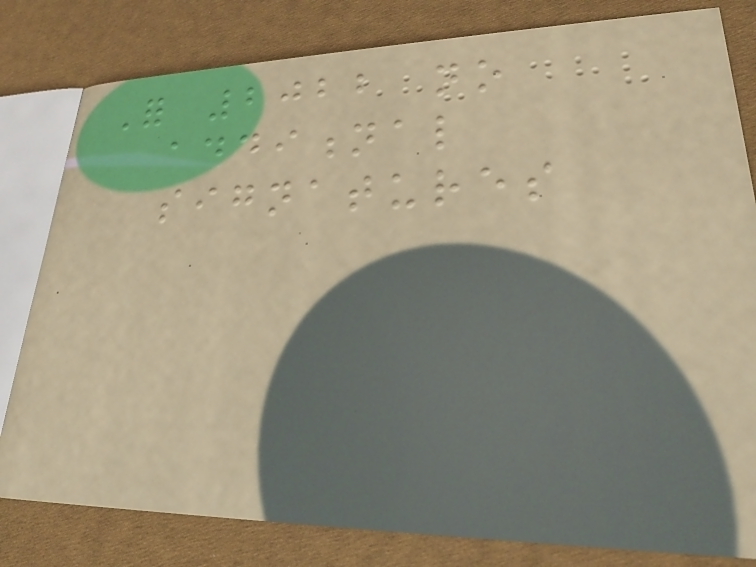For 2022 no
additional
signatures
